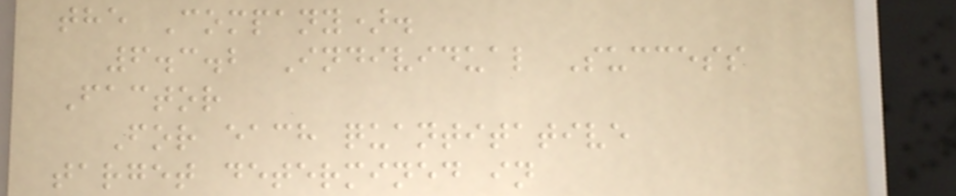the Company).
6.3.2 Individual Success
Factor
For each quantitative
target determined in
